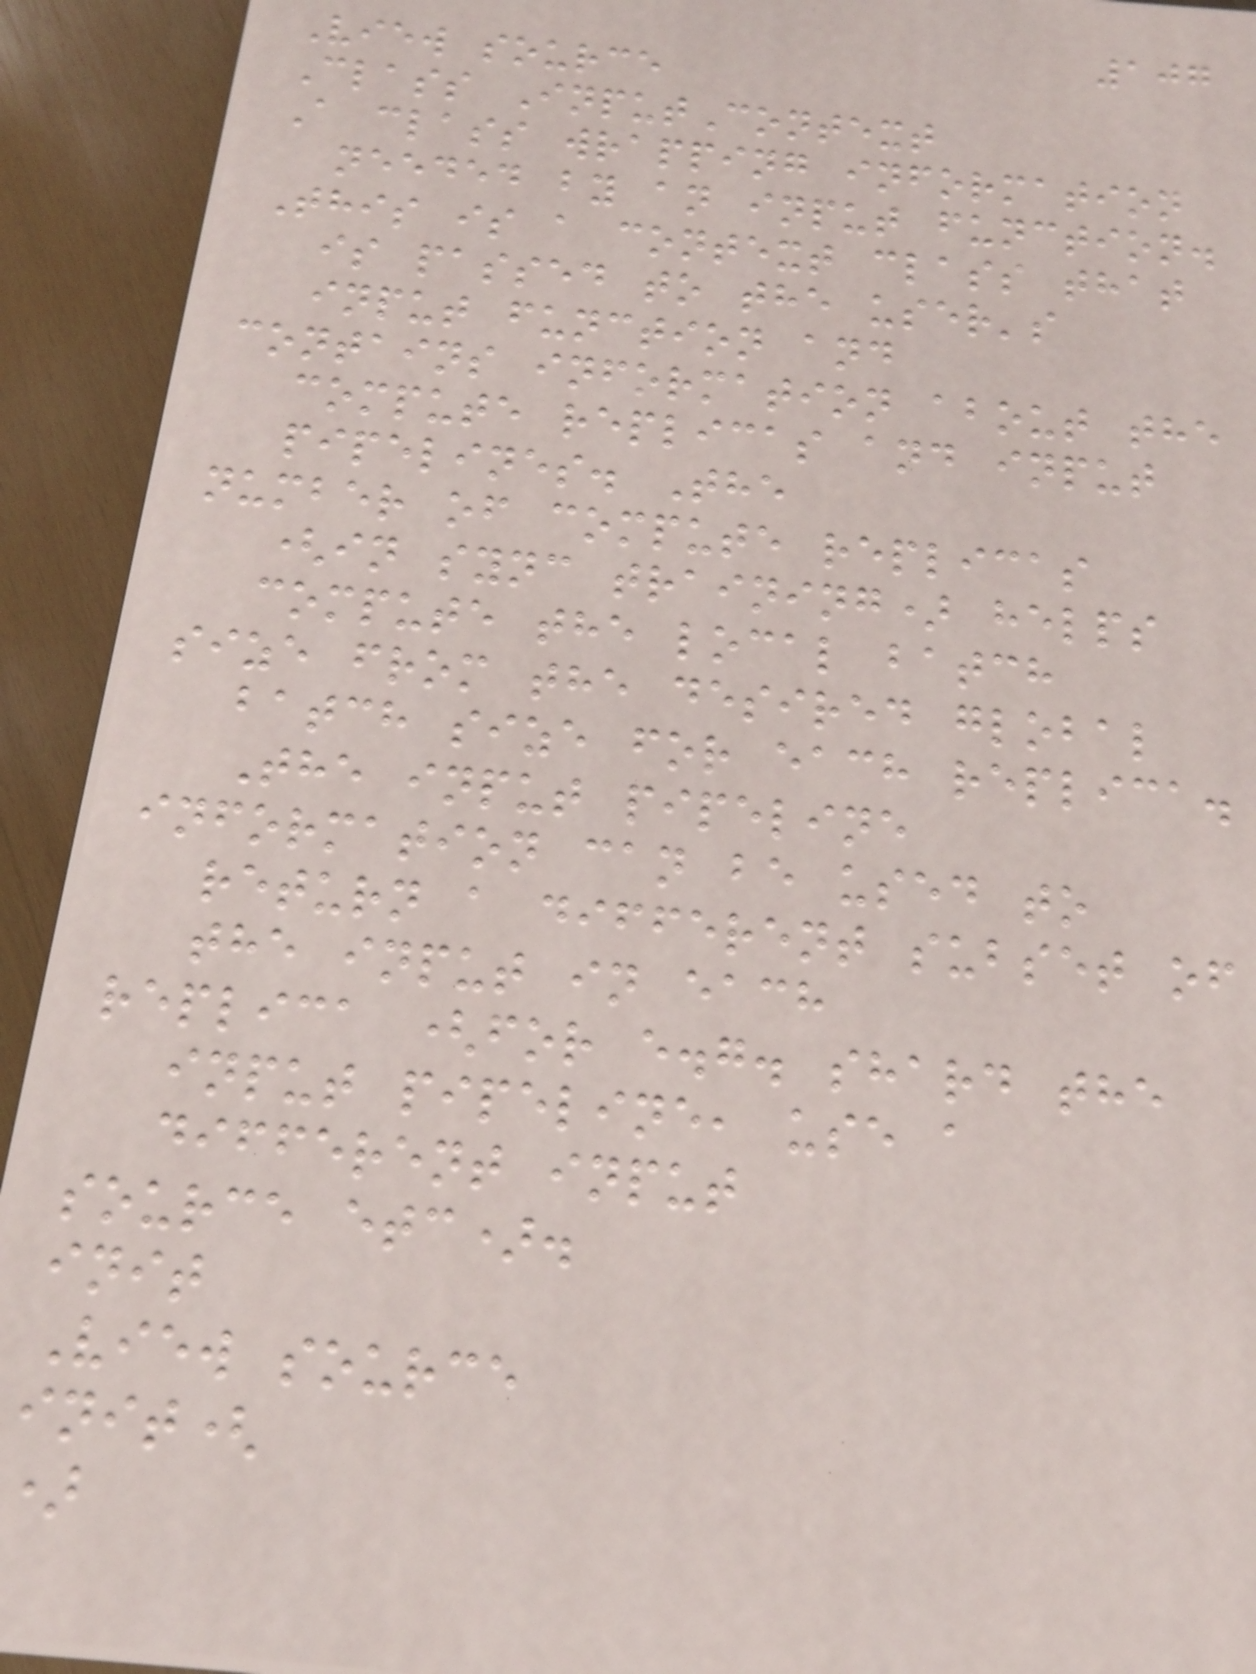107
View source
Class InputContext
A class wrapping information
needed by an input function.
This is a context class that
is passed to the user's
input function and
contains information about the
compute replicas and input
pipelines. The
number of compute replicas
(in sync training) helps
compute the local batch
size from the desired global
batch size for each replica.
The input pipeline
information can be used to
return a different subset of
the input in each
replica (for e.g. shard the
input pipeline, use a
different input
source etc).
init
View source
init(
